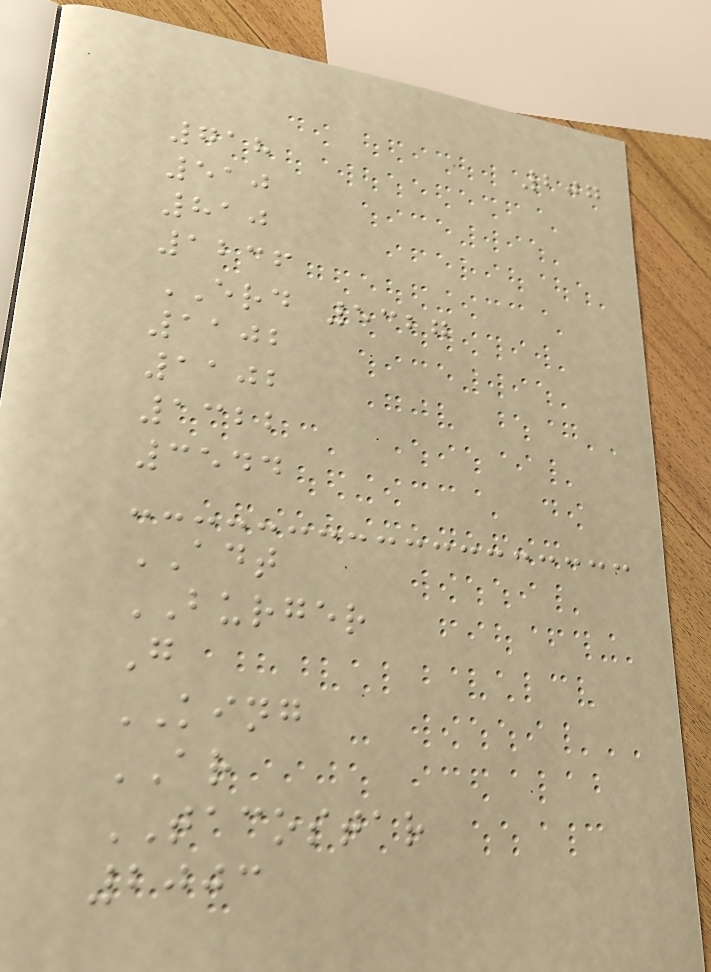207
718
510
810
1236
ERD 5327
1102
1102
1322
3544
ADT
BURGER
G
KING
AR
TACOSTAR
2003
